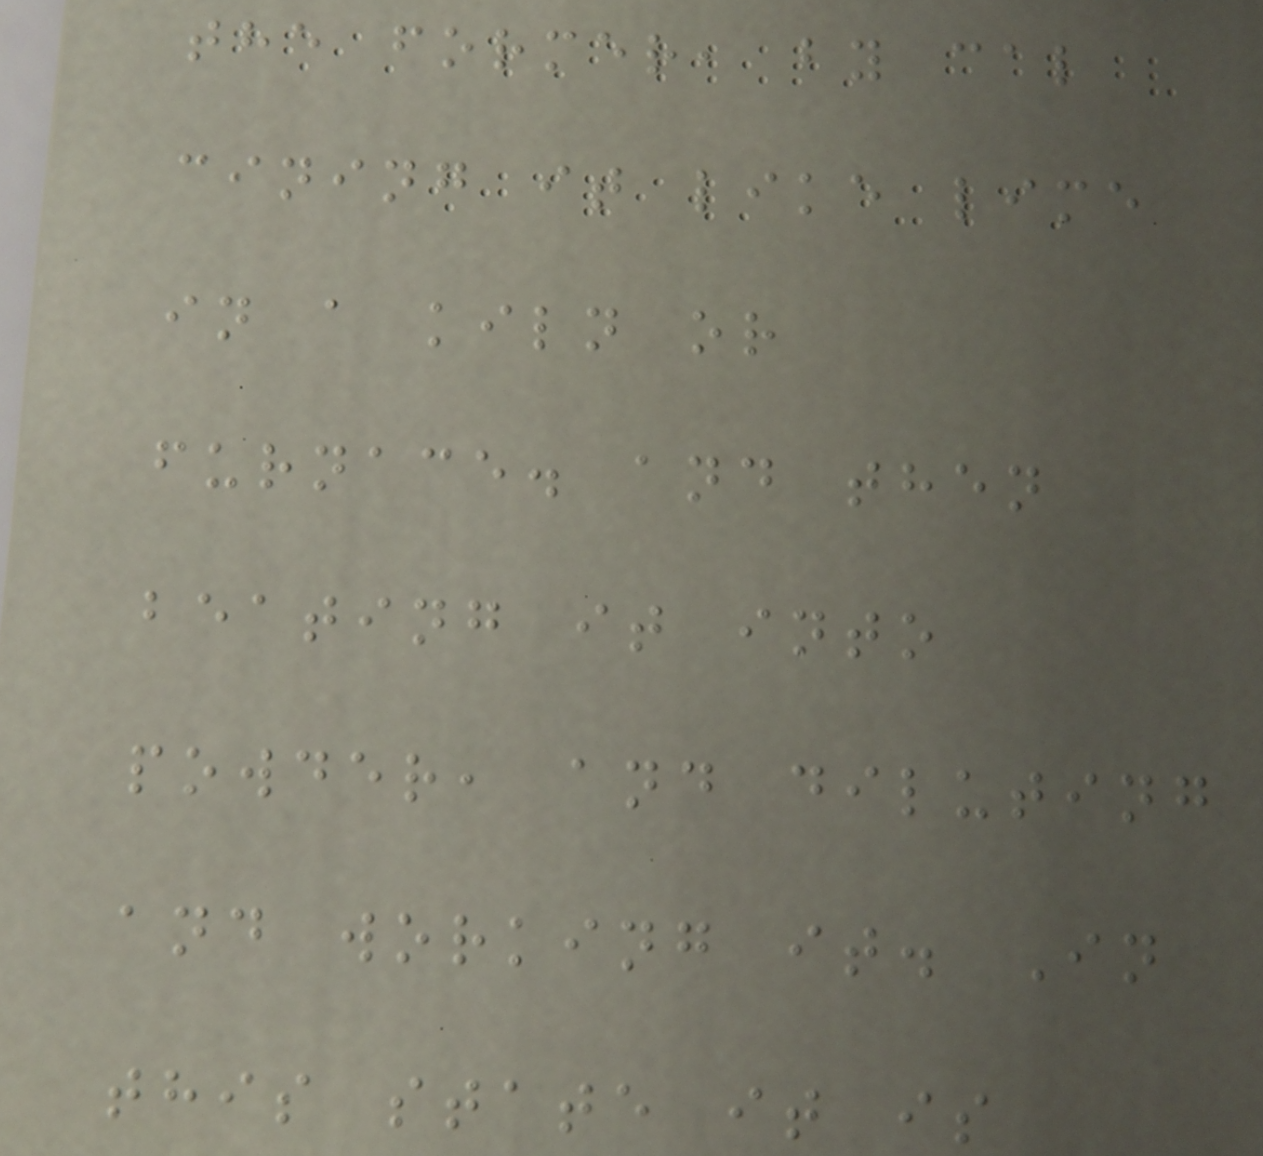the former, by cal
cining it like lime
in a kiln or
furnace. and then
beating it into
powder, and diluting
and working it. In
this state it is
